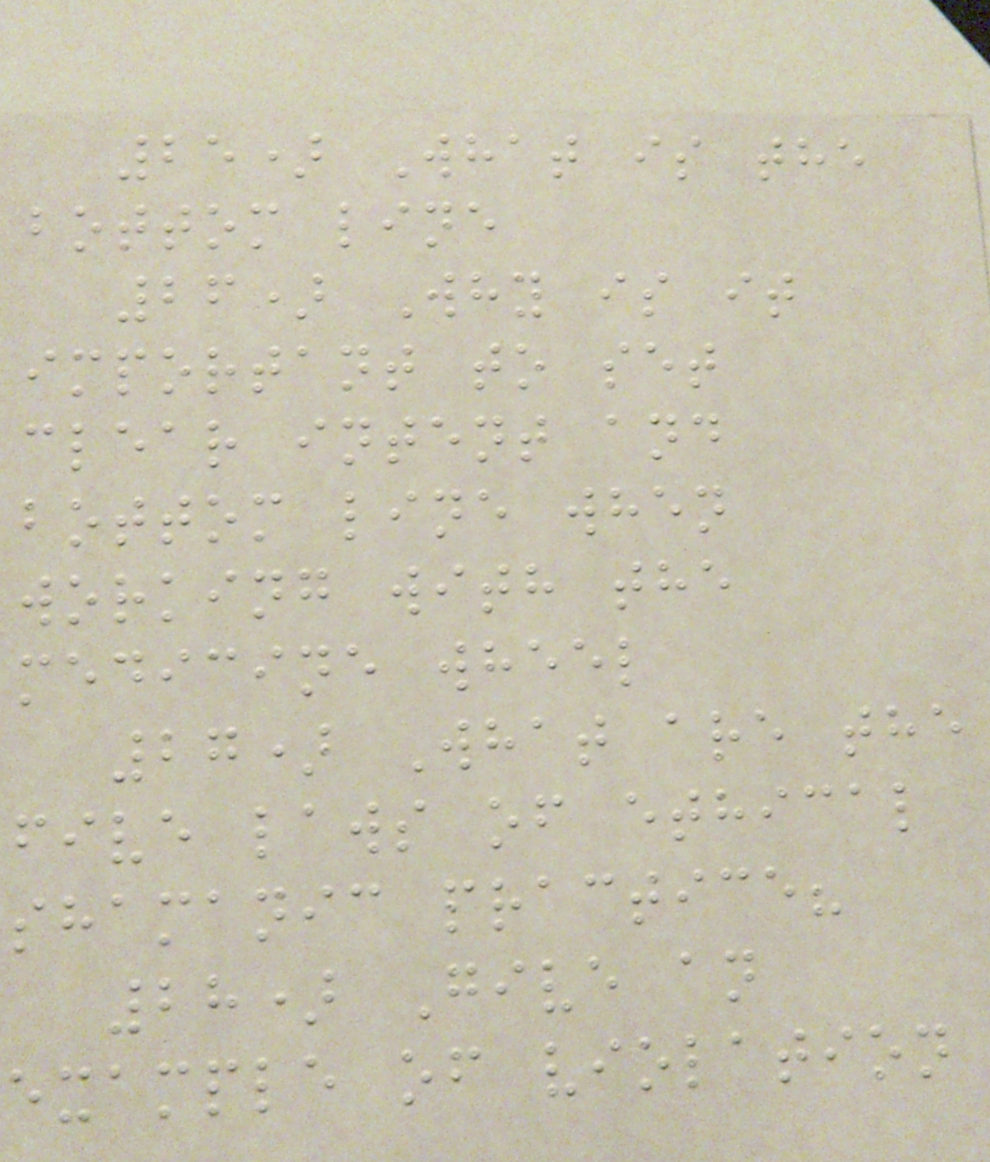25) What is the
bottom line
26) Why is it
important to set
clear intent and
bottom line when
working with the
medicine wheel
27) What are the
five laws of ethical
shamanic practice?
28) Give an
example of violation
